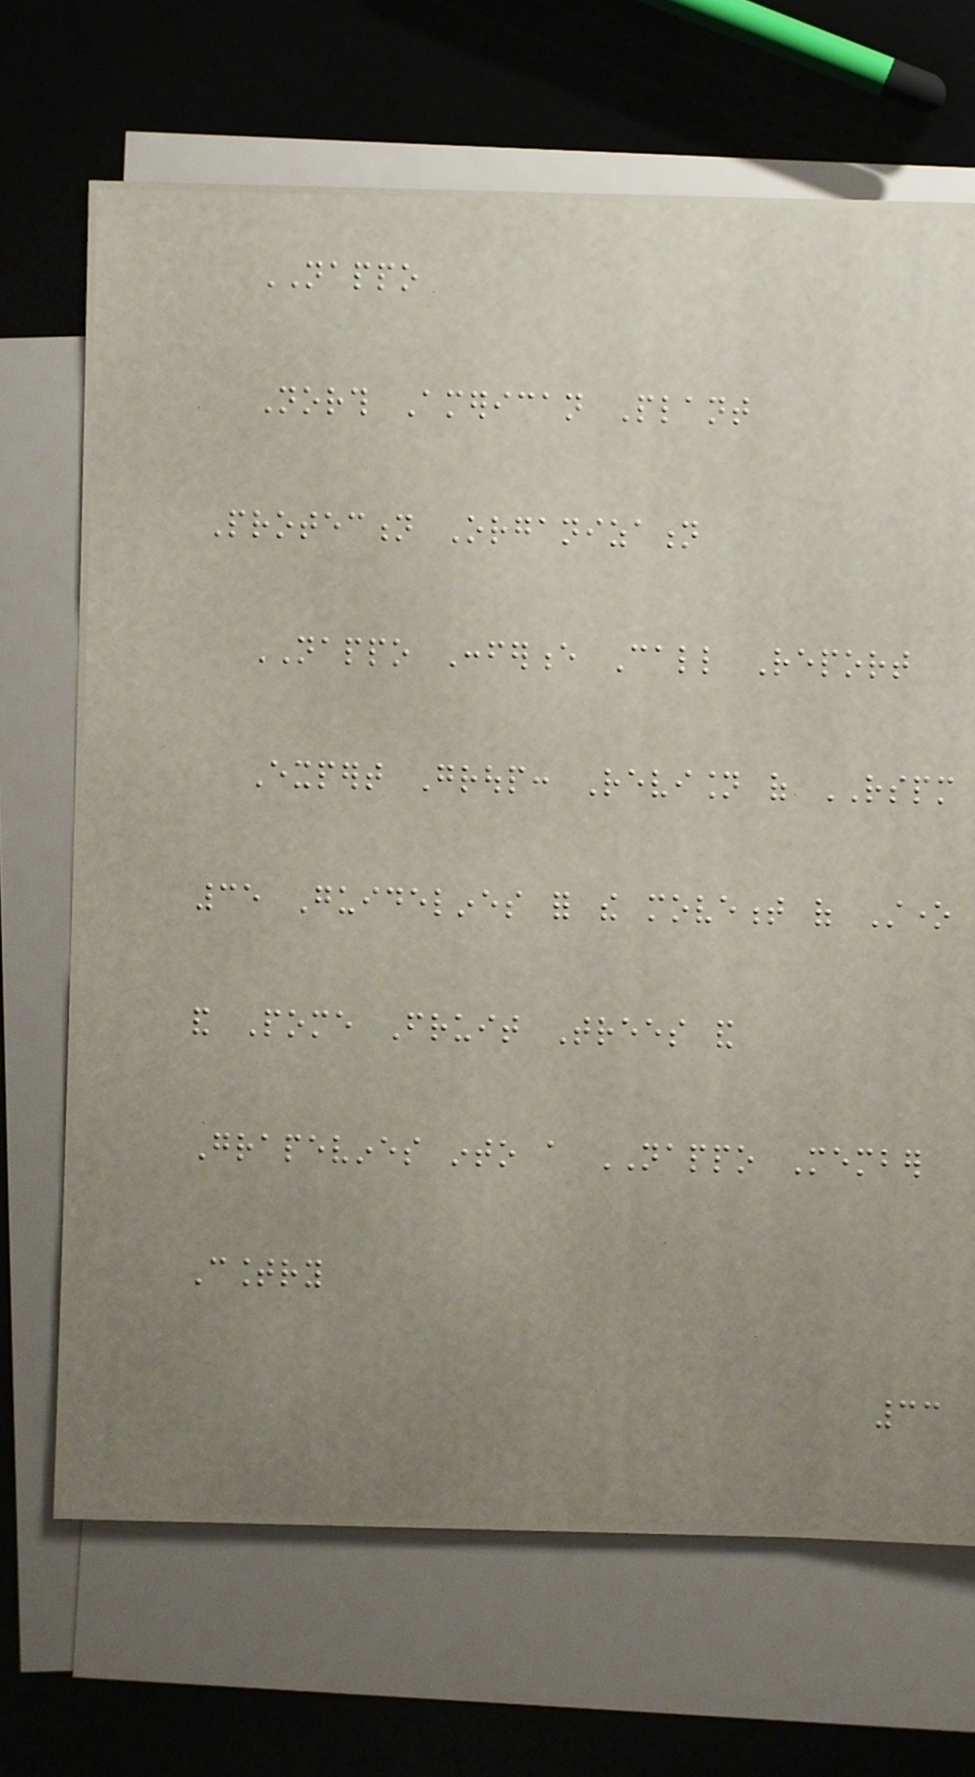NAPPO
North American Plant
Protection Organization
NAPPO Conference Call Report
Expert Group: Revision of RSPM
35 Guidelines for the movement of Stone
and Pome Fruit Trees and
Grapevines into a NAPPO Member
Country
33
